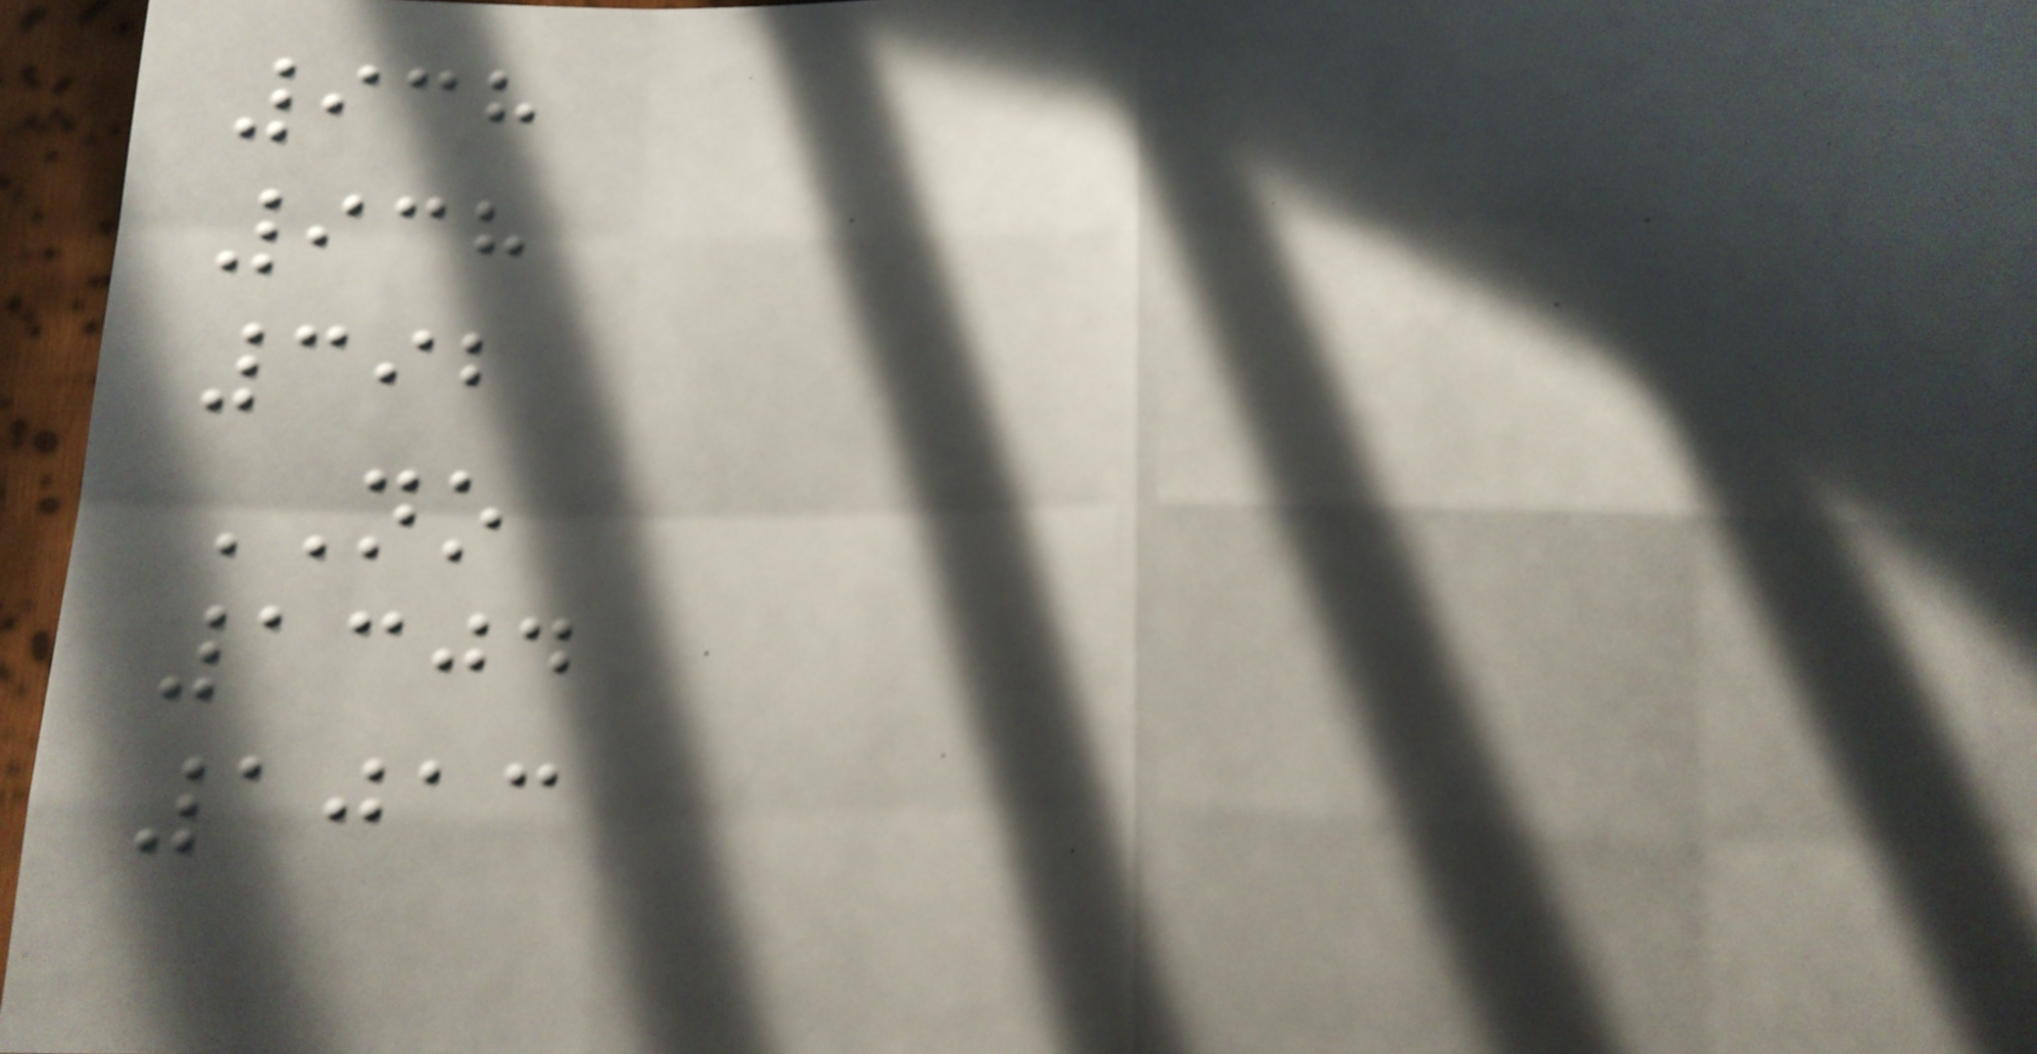938
938
392
NO
1304
1013
